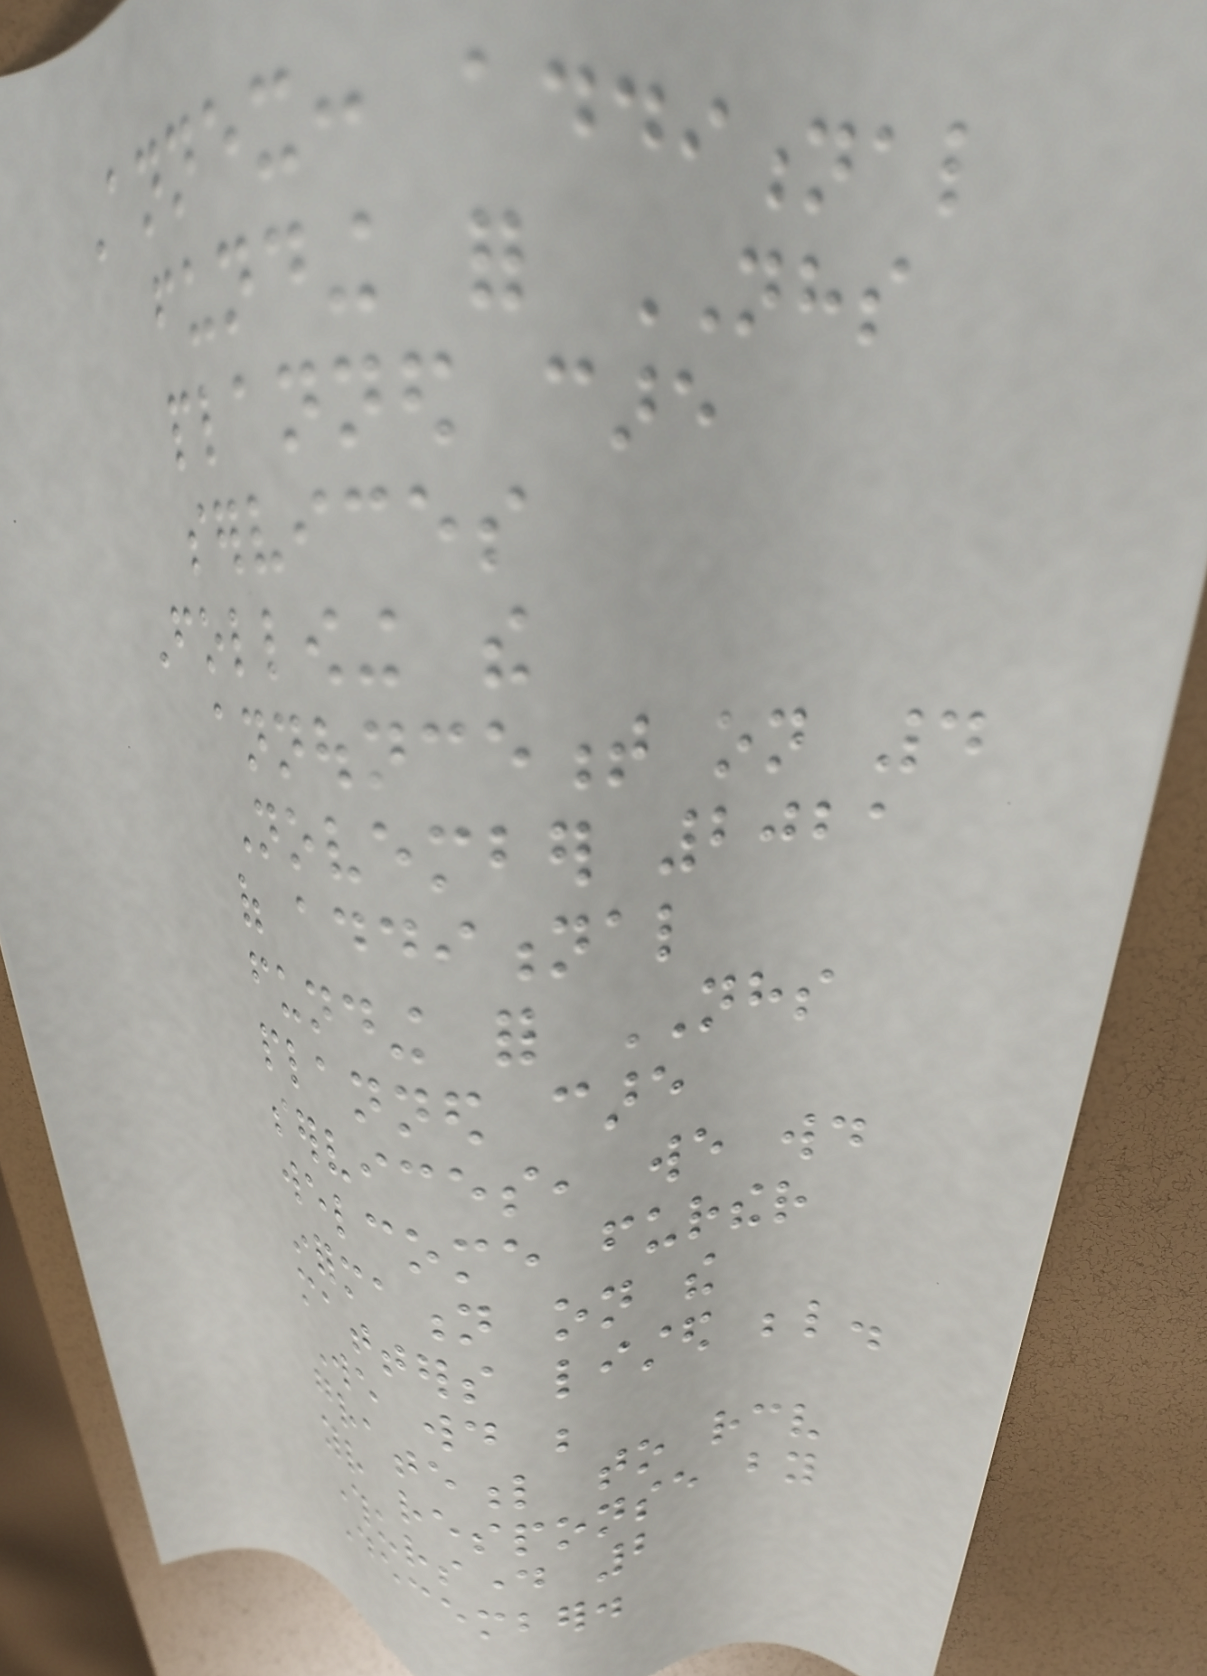Annex: additional
funding for NHS
planned care
services
Following the
announcement on 4
November 2021
of additional
funding for NHS
planned care
services, we would
welcome further
information on the
matters listed below.
We would be
grateful to receive
your response by
Thursday 2
December.
